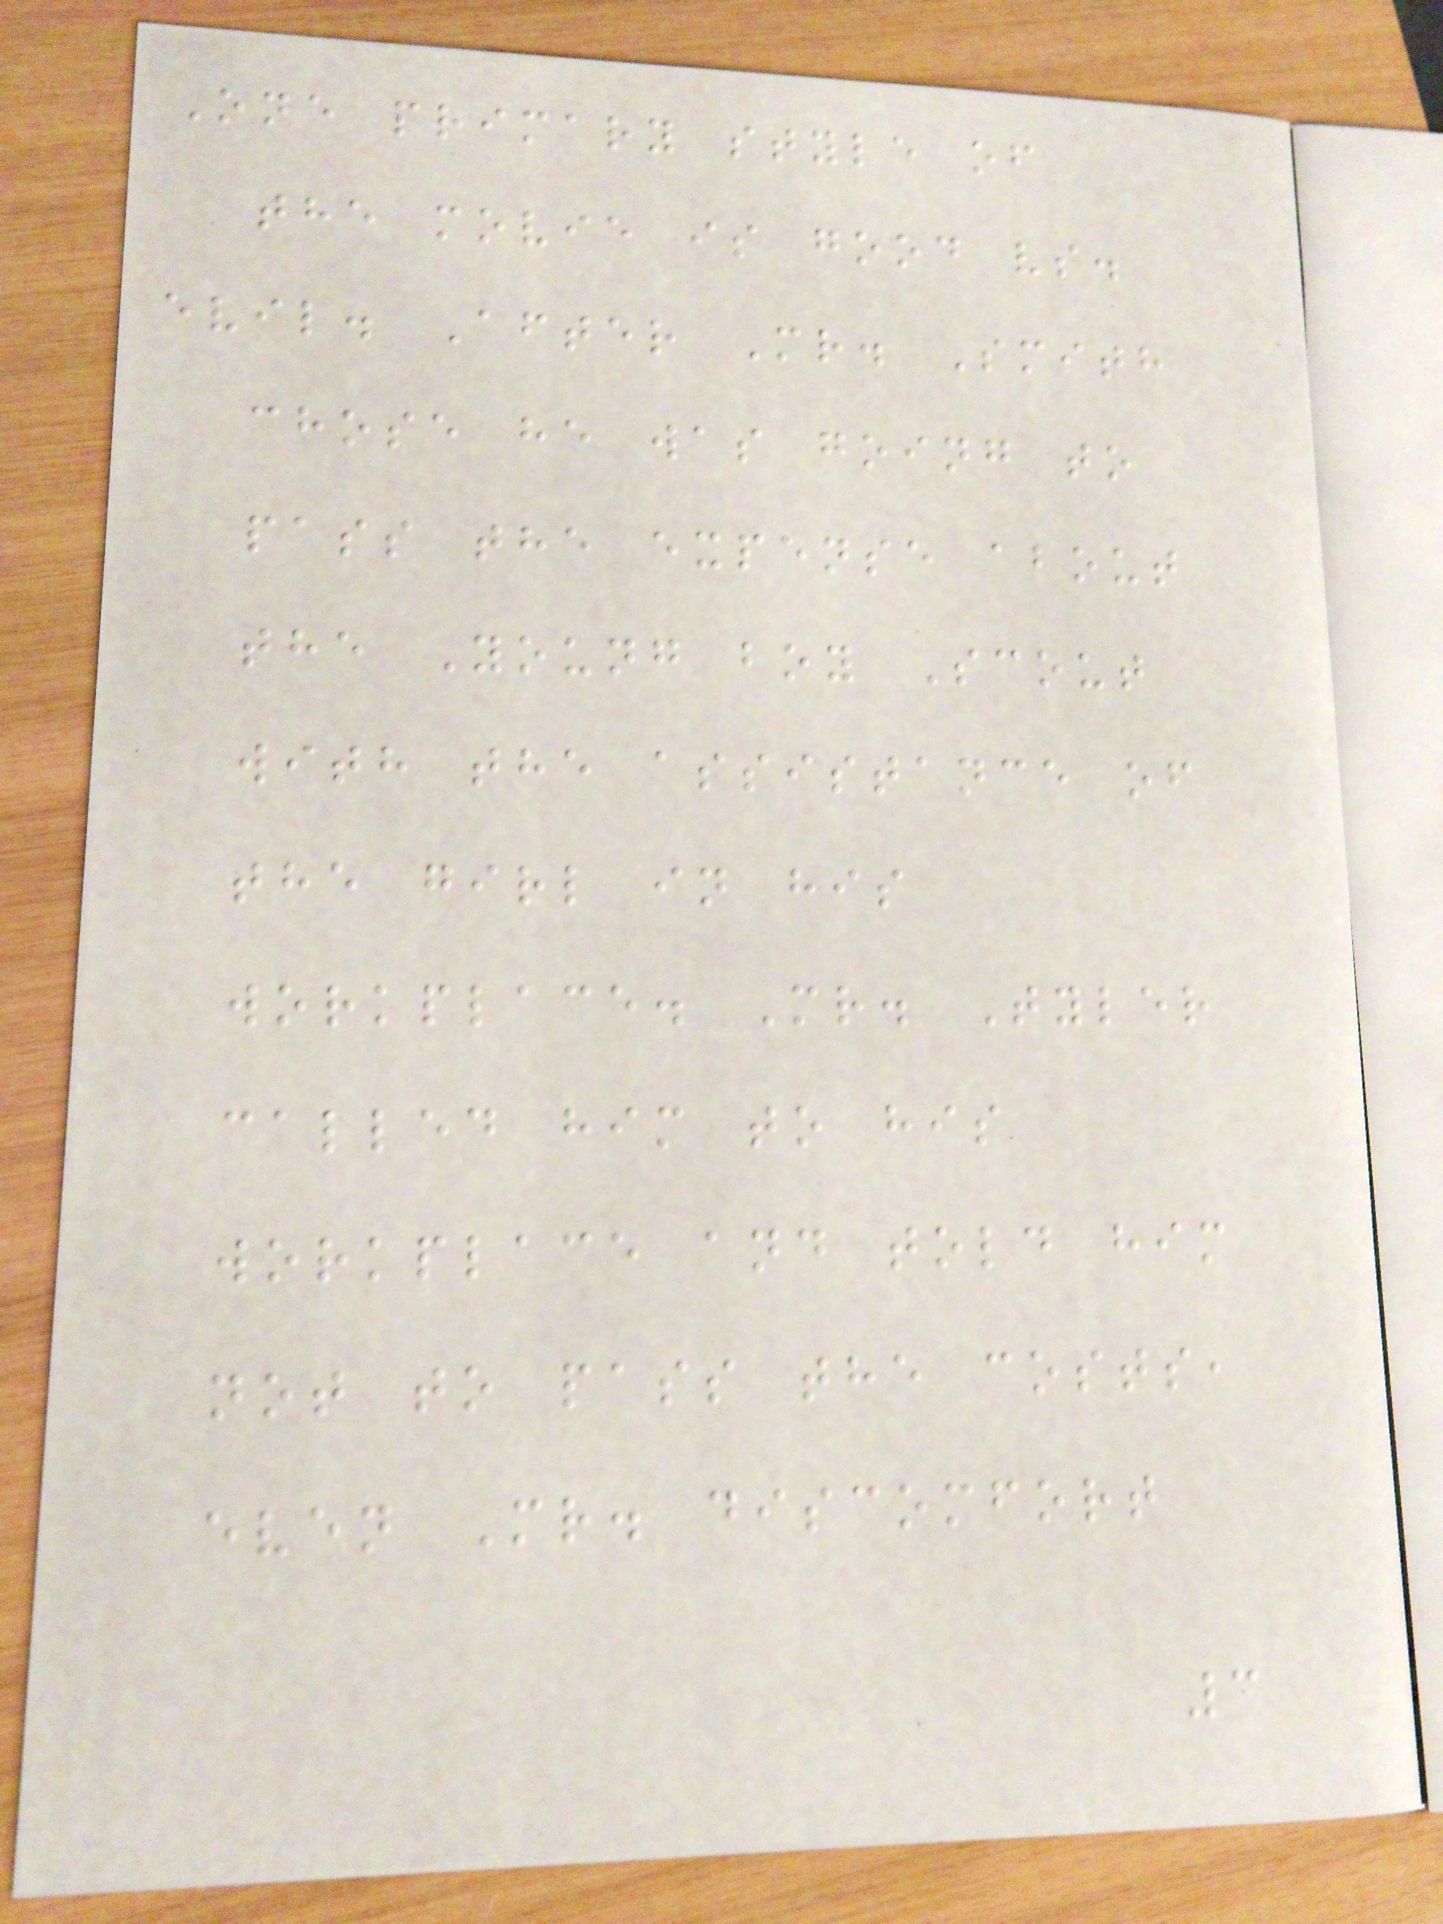One primary style of
the movie is good vs.
evil. After Mr. Smith
chose he was going to
pass the expense about
the Young boy Scout
with the assistance of
the girl in his
workplace. Mr. Tyler
called him to his
workplace and told him
not to pass the costs,
even Mr. discomfort
3
